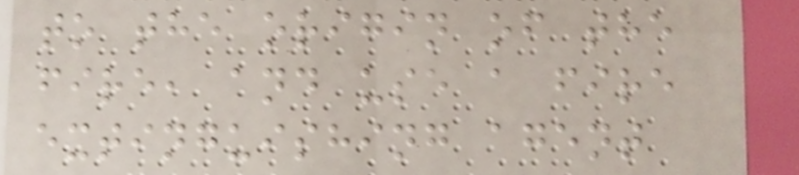to the origin of the
fire, and use a fire
extinguishing agent
